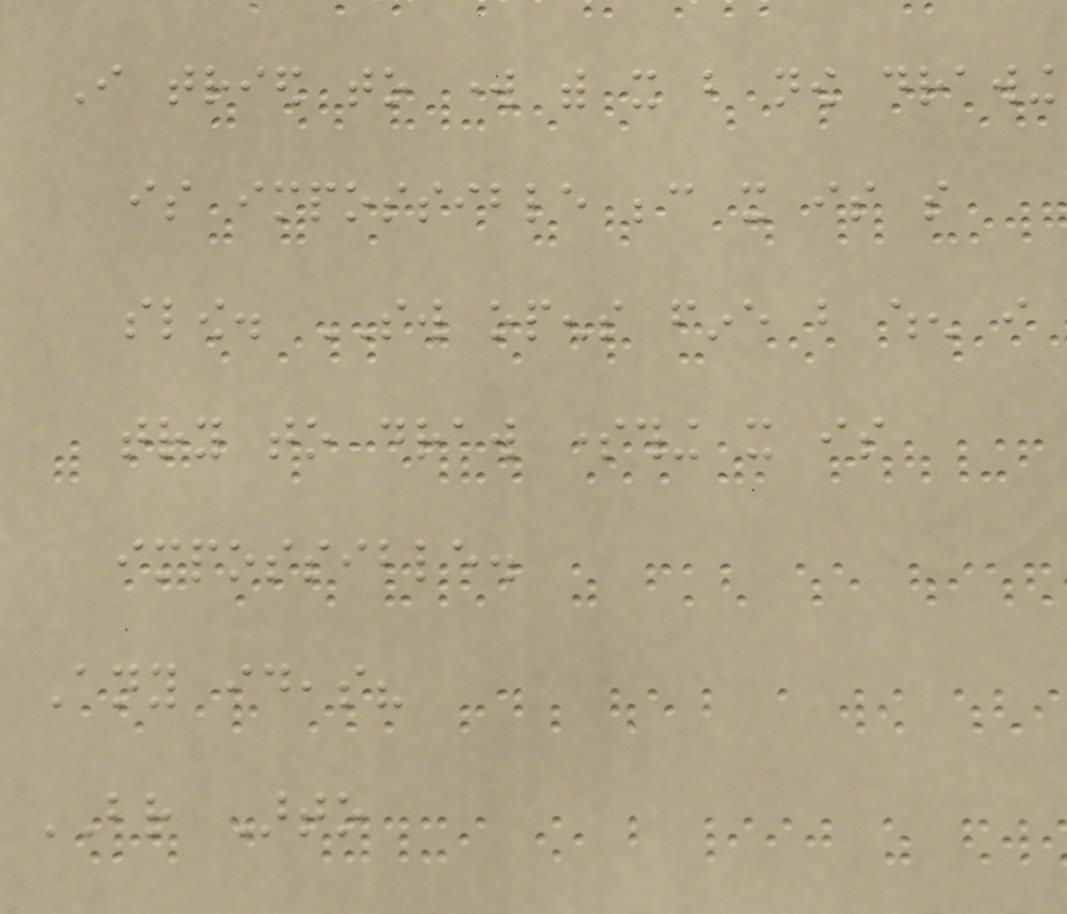I tried to work with it but now drawing
is impossible because it is so
slow. SW opens fine but when i
try to draw something it is
impossible.
Any ideas?
BR Arto
